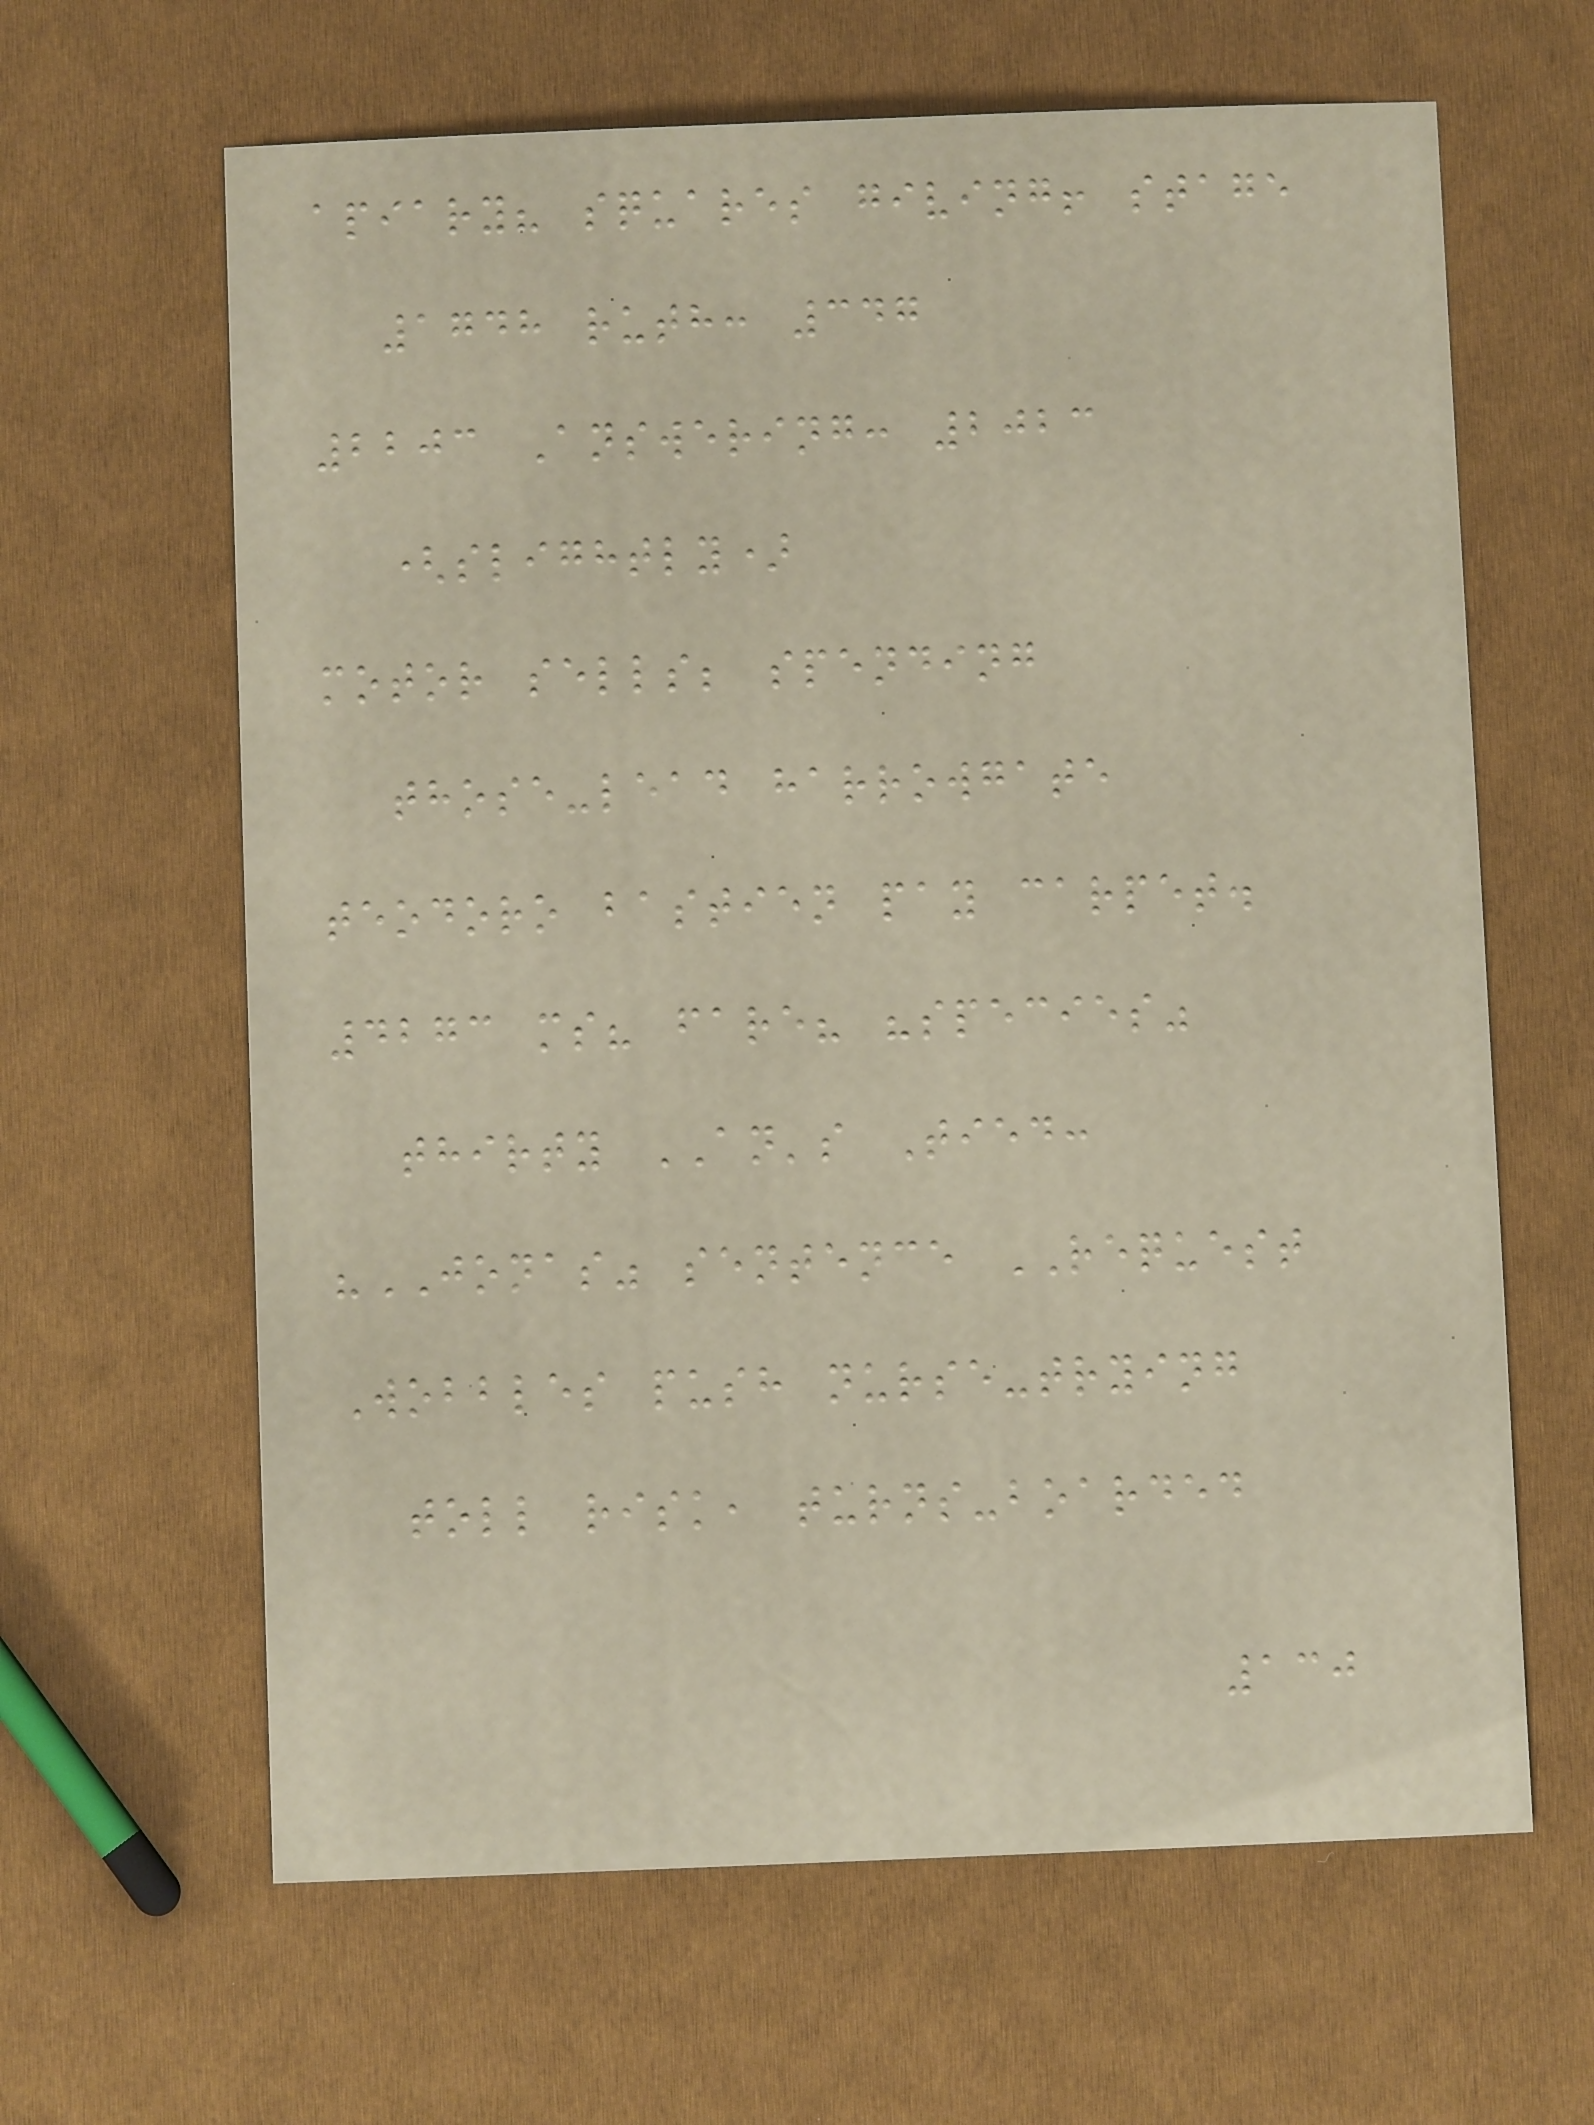apiary? squares giving! stage
1748 ruth: 347
2203 Answering: 2023
(slightly)
motor sells; spending
those-lead harrowgate
teodoro bastien pay carpet.
4273 ms? fare? "species"
thirty AN's Tied:
"JONAS" sentence REQUEST
Wobbles push nurse-trying
toll risk, turns-boarded
130
